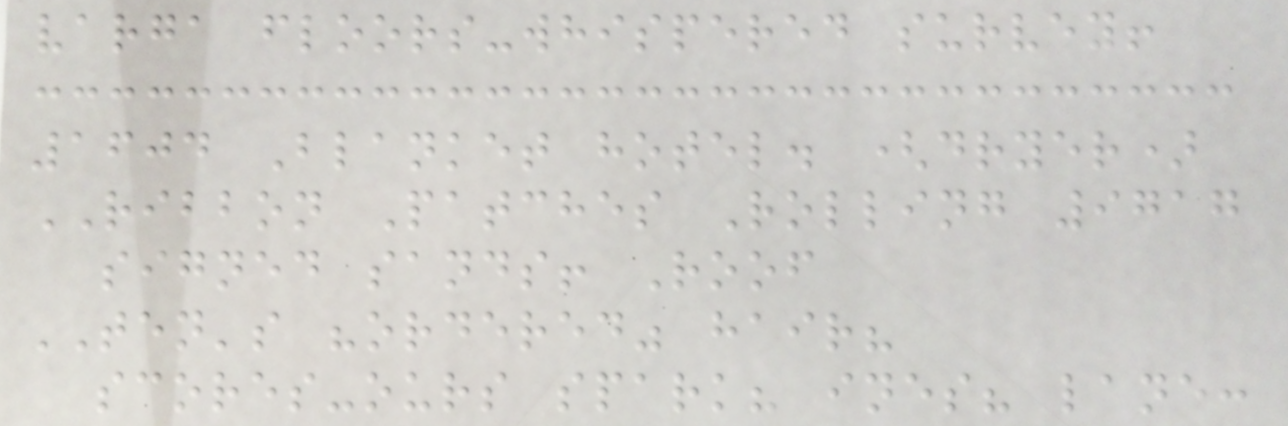varga floors-whispered survey!
1604 Blanket hotel. (dryer)
RIBBON Patches Rolling 9717
signed sands! Roof
TEN's "ordered" hair?
scores-ours spark? ines? lane:
